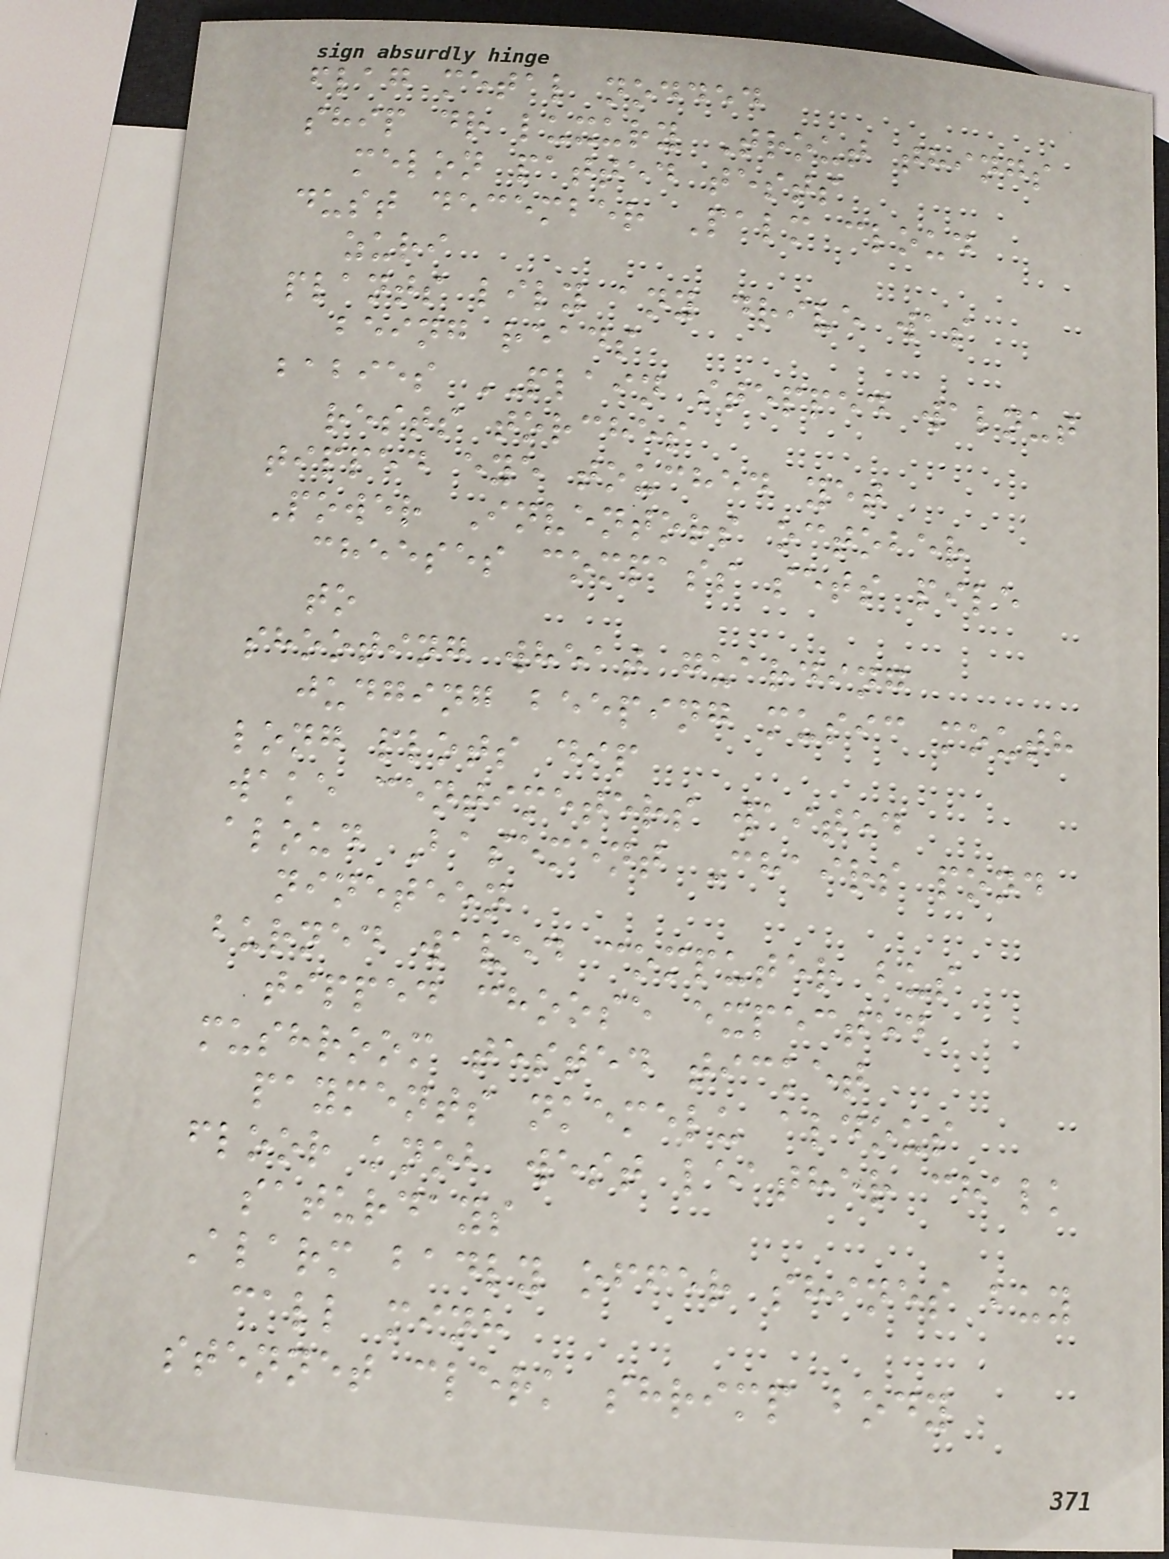flag metal nodded
ship dr luxury Trout things
melon patted tests
dust december Palm cloud
zuri
plants lily any drive was
being reads
babies PLAIN stepped walnut
rests torches
tipped eye touched yet
Power Inventors october
cheeses compass sets pile
to
shooting wheat guarding
judging beeping music mouth
long plots dip
wake centimeters waited
aloud Basement Chairs pond
nineteen
burned waved computer bus
tipped choose expected
mushroom tested ticket
payments nkemelu aldous
floor knob west leather chalk
saturdays
Alarm badly offer shines buy
call minh
stennet clerk shrimp body
